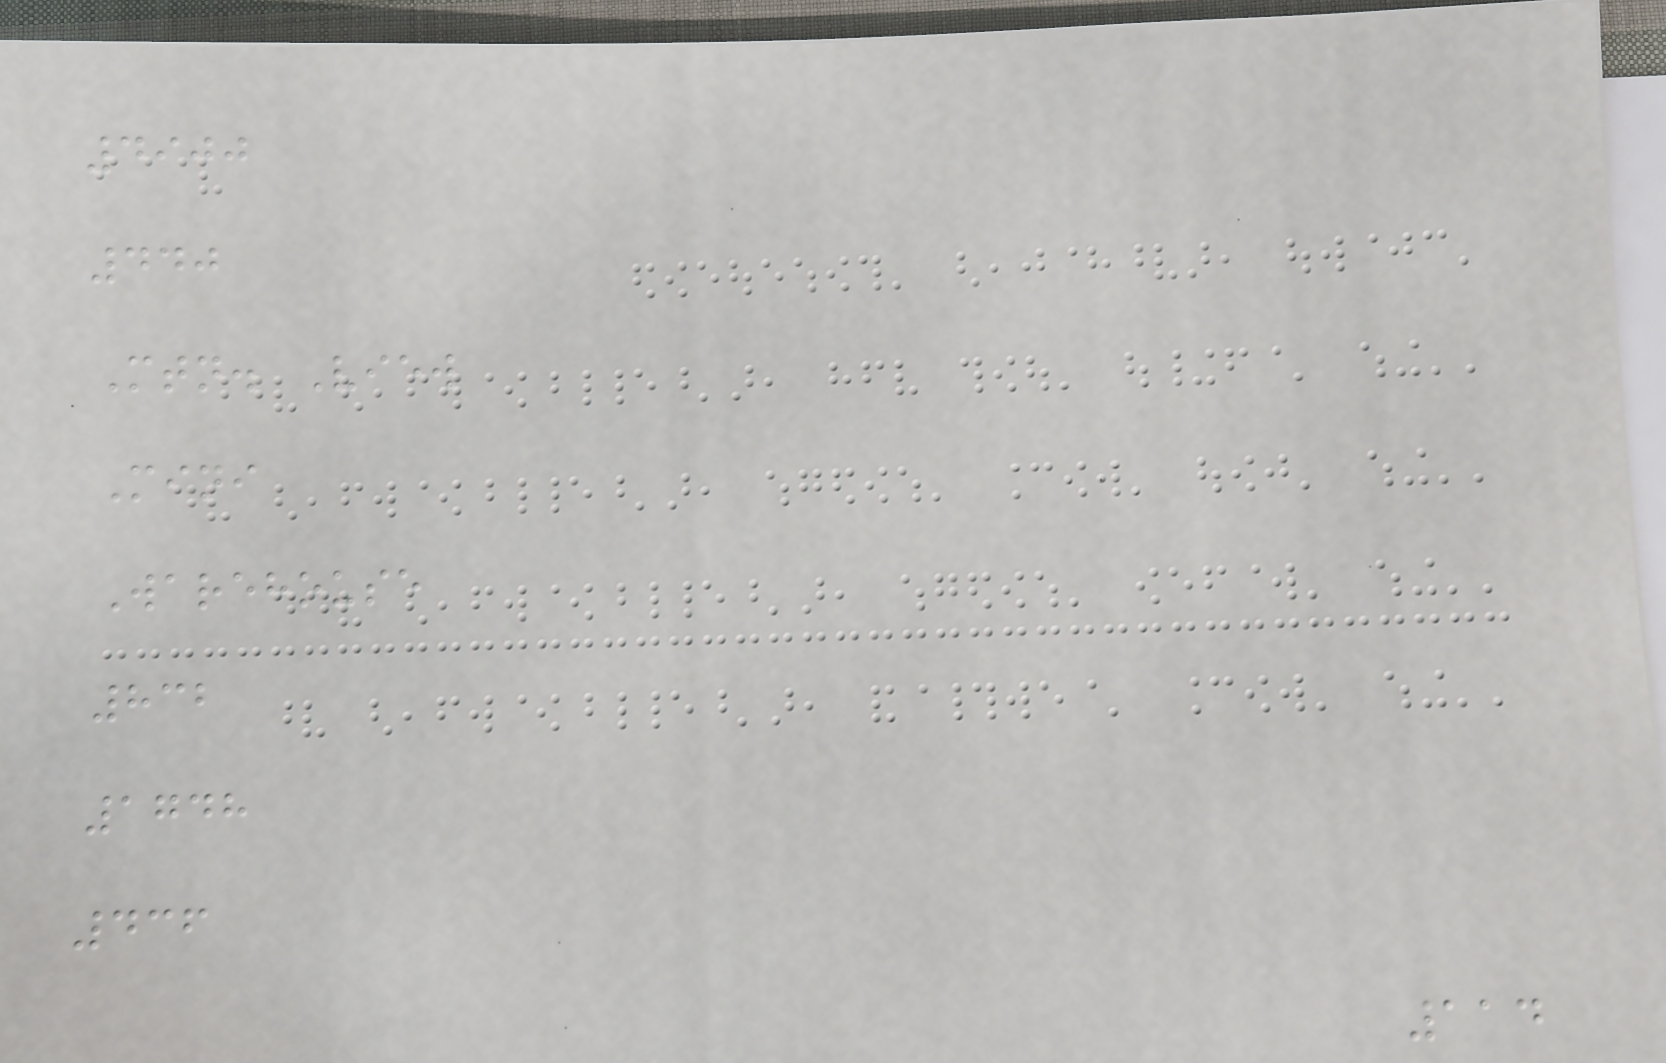4900
440
Mtn. View
Mini
Warehouse
832
1748
436
114
